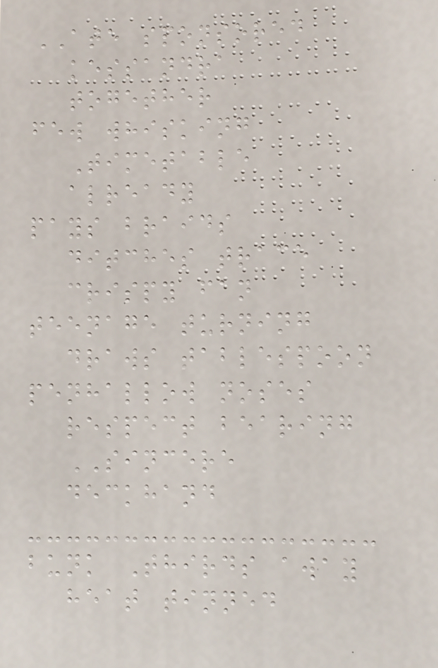ATE sponsored
kessandra
together
few whisking
Timetable
already
pays braids
ditches trace
crispy fan
teenage turning
draws tablespoon
penhallow noses
respect bearing
SINCERE
deckhand
bunk Thirds away
heat tinned
